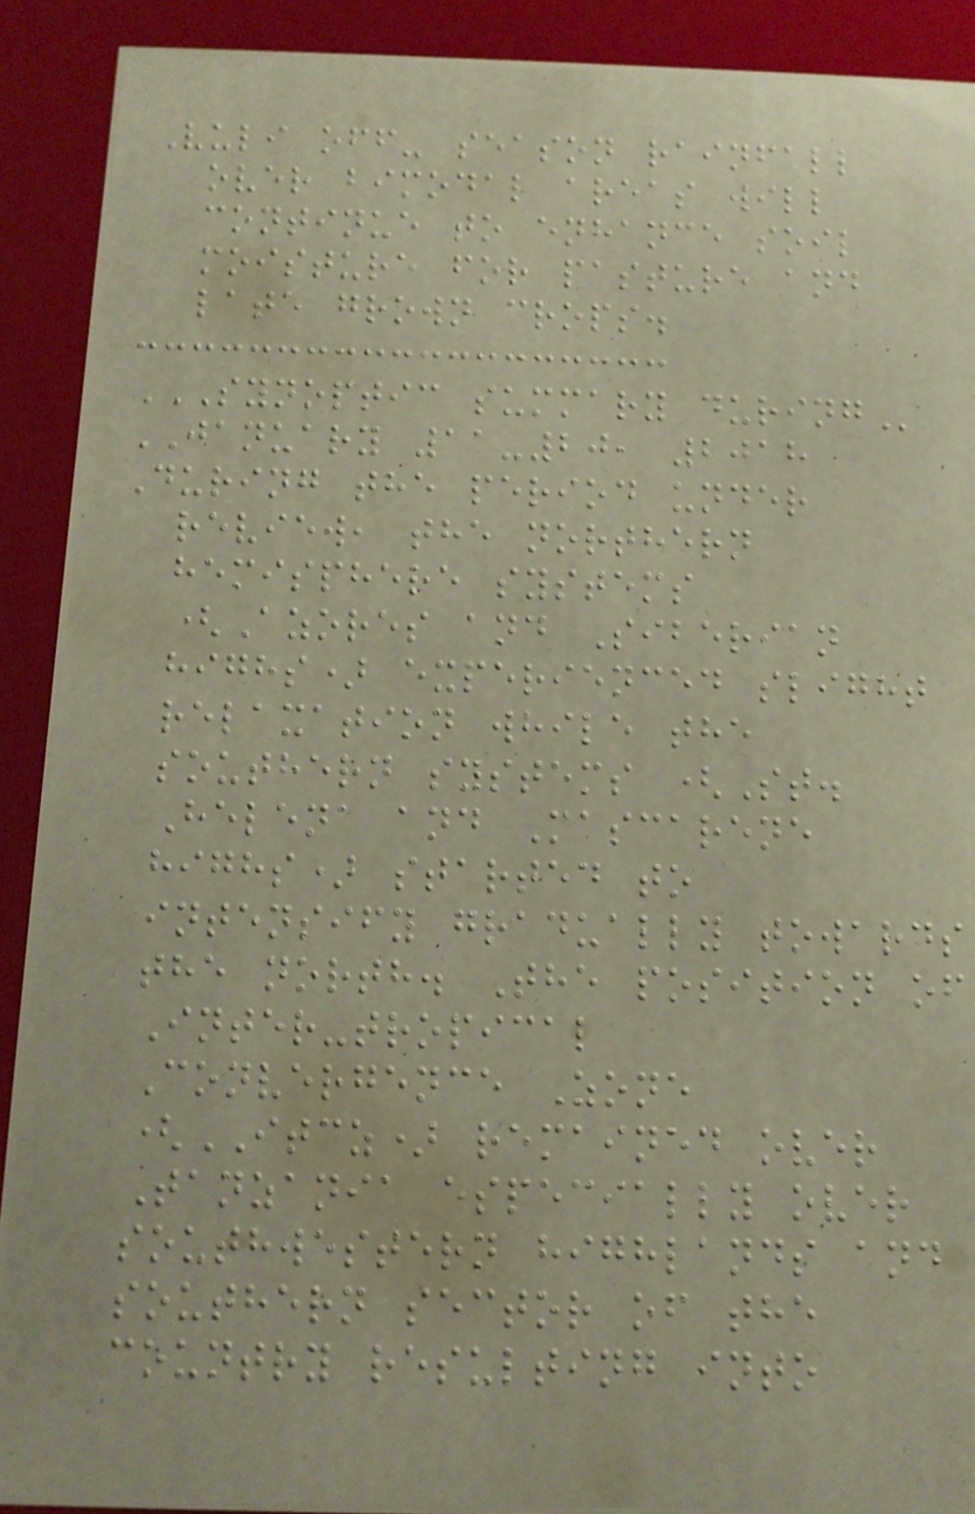Vuli off- season rainfall
over bimodal areas will
continue to enhance soil
moisture for pasture and
late grown crops.
SYNOPTIC SUMMARY DURING
JANUARY 11-20, 2018
During the period under
review, the northern
hemisphere systems
(Azores and Siberian
highs) experienced slight
relaxation while the
southern systems (St.
Helena and Mascarene
highs) started to
intensify gradually towards
the north. The position of
Inter-tropical
Convergence Zone
(ITCZ) remained over
Tanzania especially over
southwestern highlands and
southern sector of the
country resulting into
